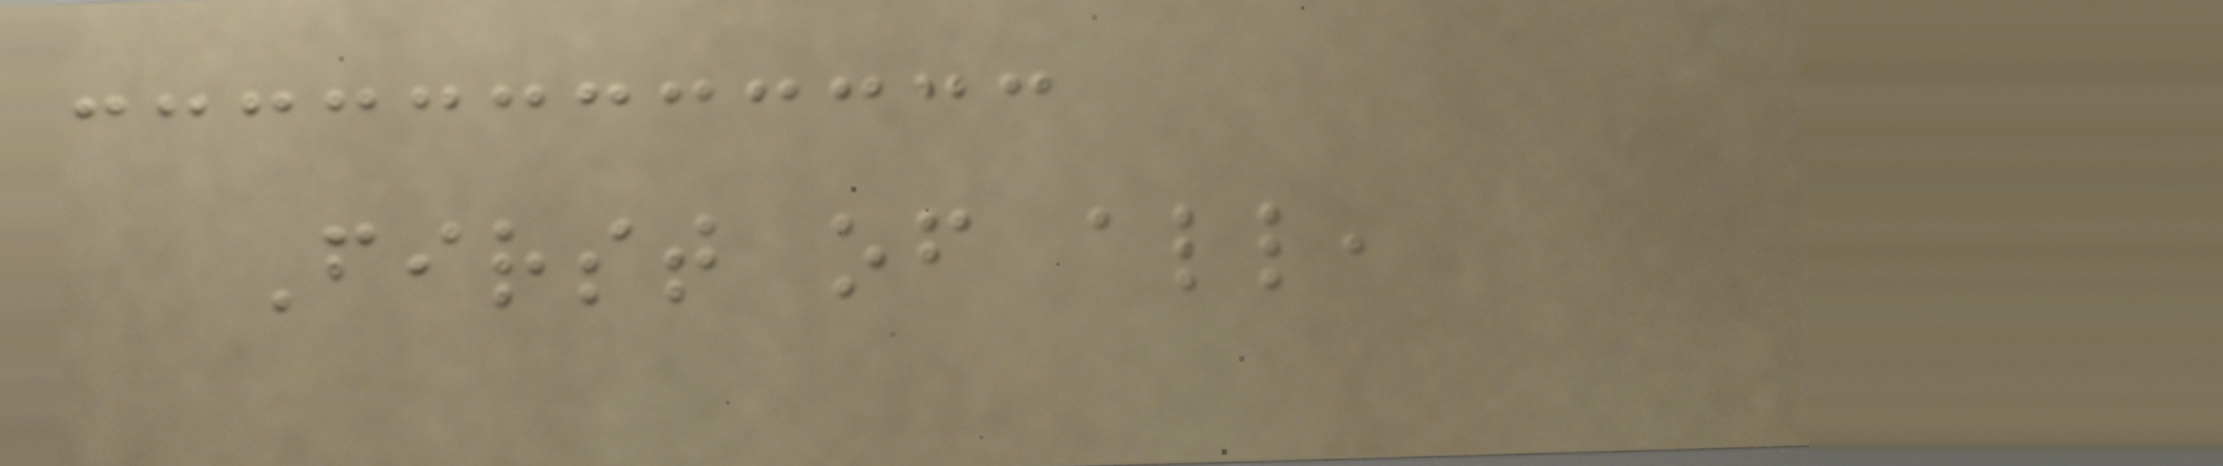First of all,
